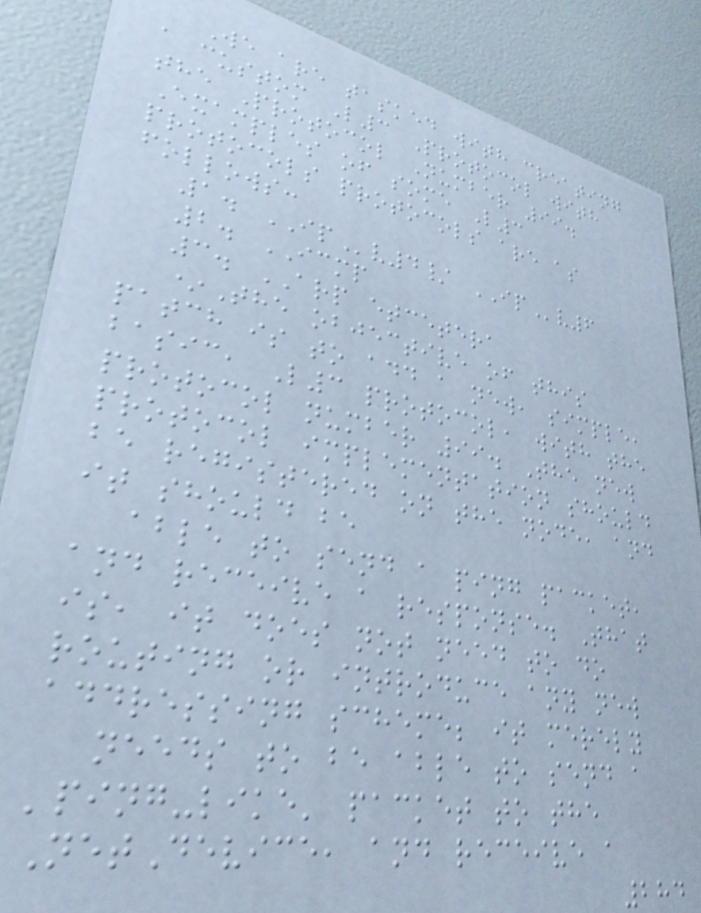We are tasked with creating
a custom L3 Protocol with
the Protocol Number 99.
Examples of some L3
protocols protocols are as
follows:
1. IPv4/ IPv6
2. ICMP
3. ARP etcetera
*The objective of this
patch is to add a new, simple,
basic, L3 protocol, with the
protocol number 99. The new
protocol implementation should
be registered on the node, and
it should be
able to send a ping packet,
and receive a response. That
is, it does not need to do
routing or introduce any new
addressing scheme; it merely
needs to be able to send a
'ping-like' packet to the
NetDevice, and receive a
284
